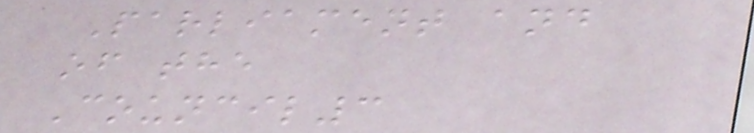Parliament and
of the
Council3
